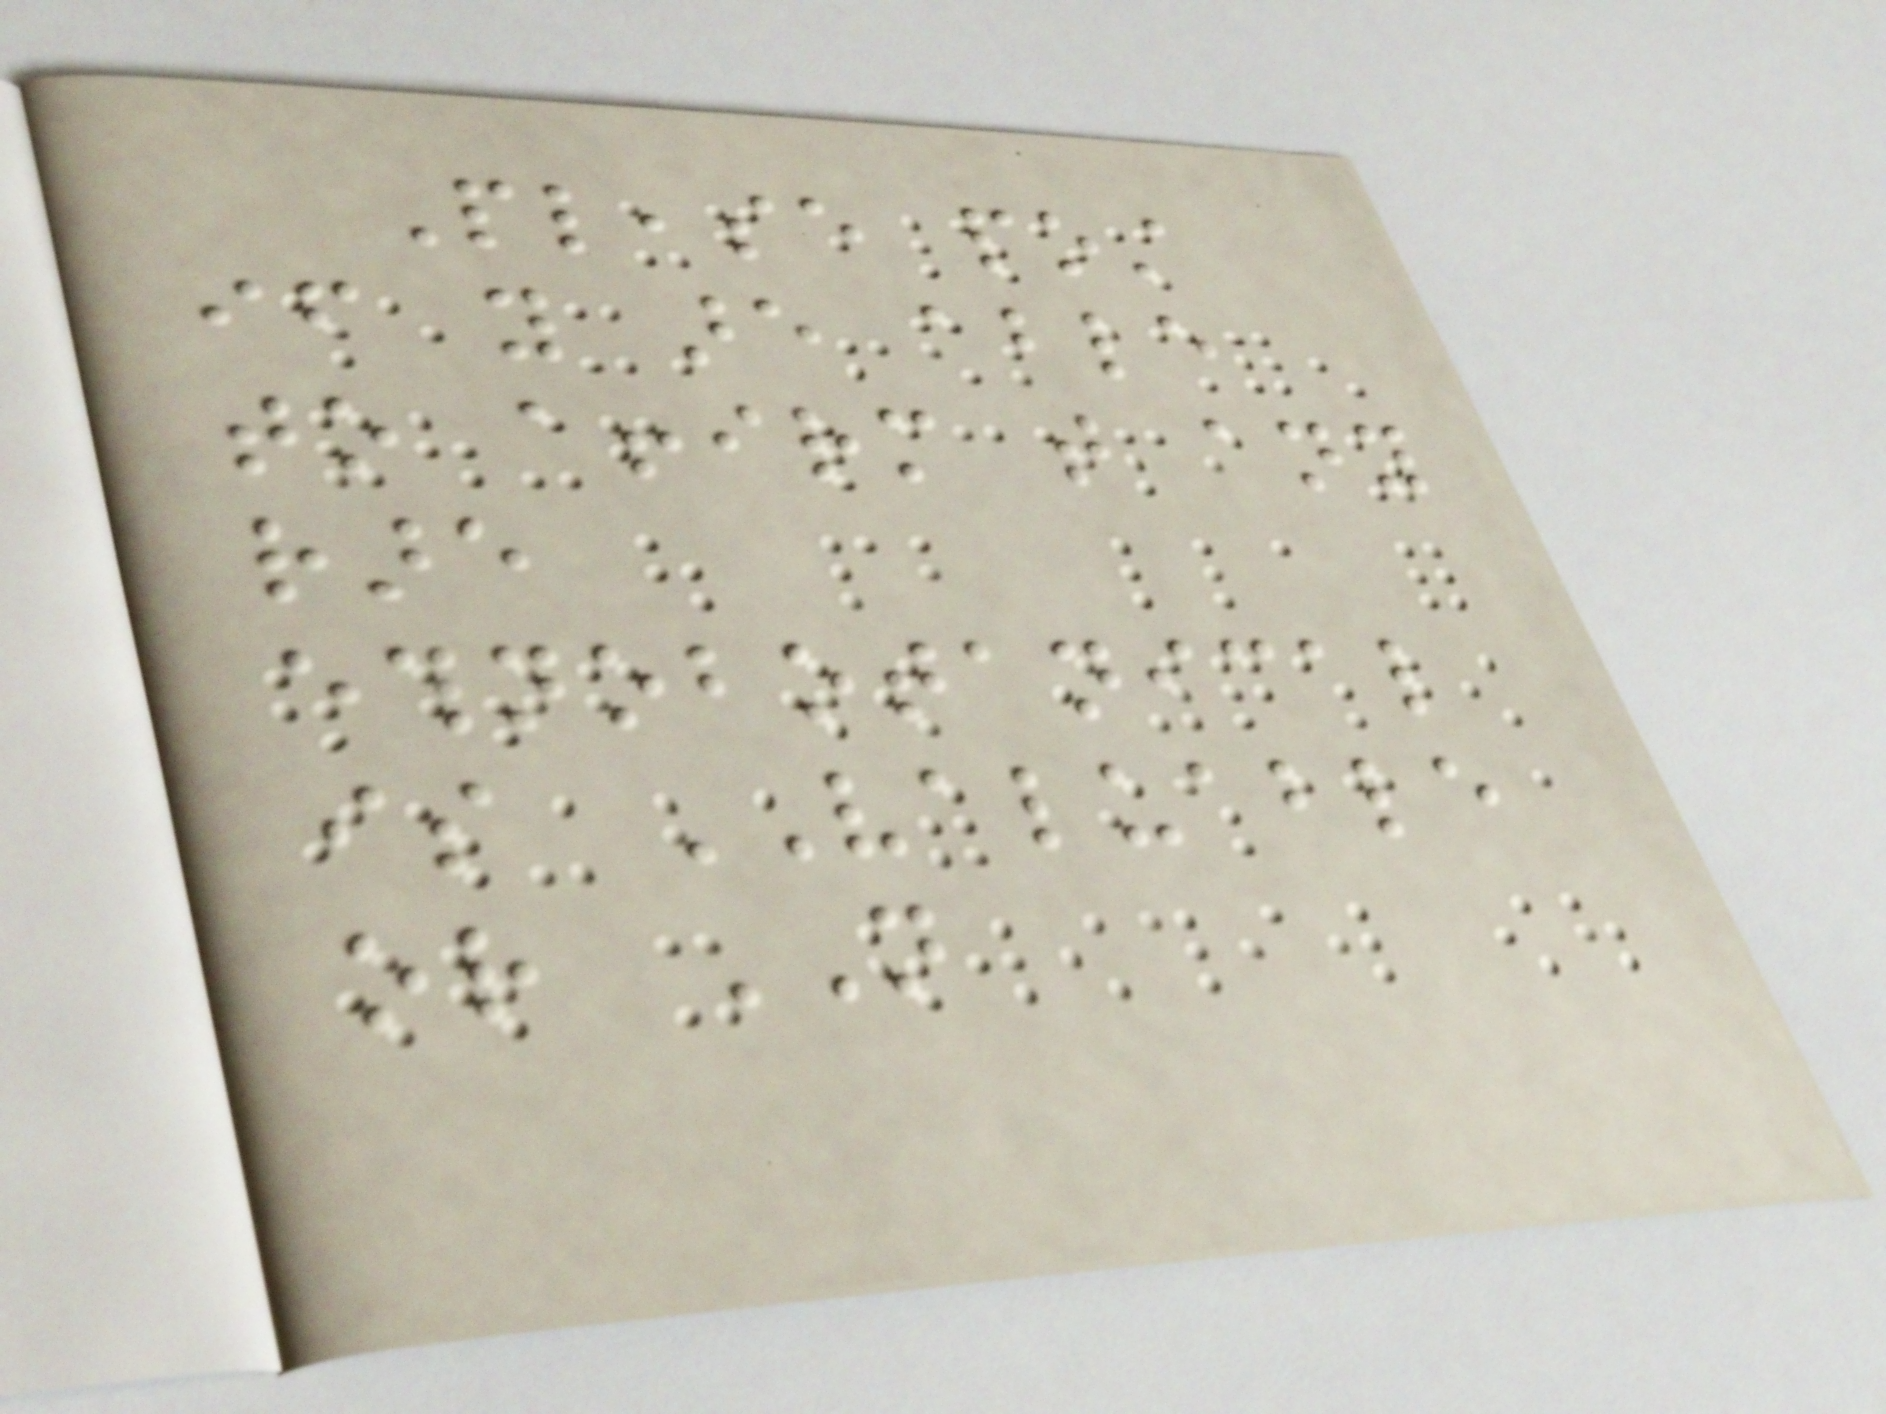Please post
if you are able
to affirm that any
rare
ethnobotanical
is VALUABLE
or NOT
